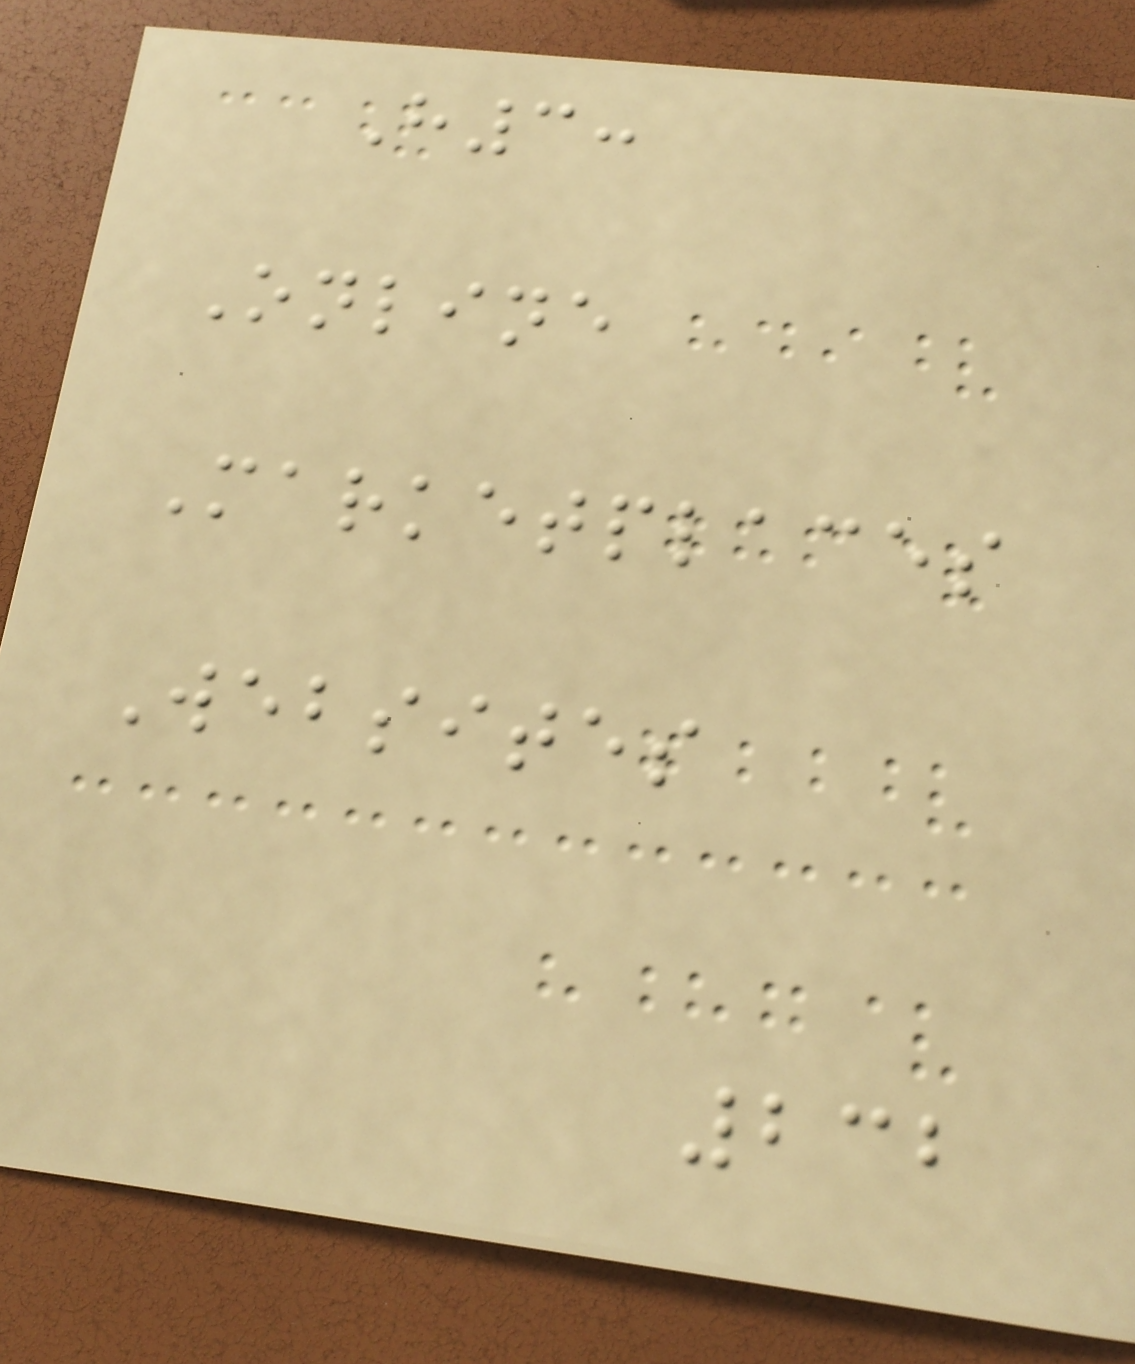H3:
Online
Marketplaces
Websites
232
